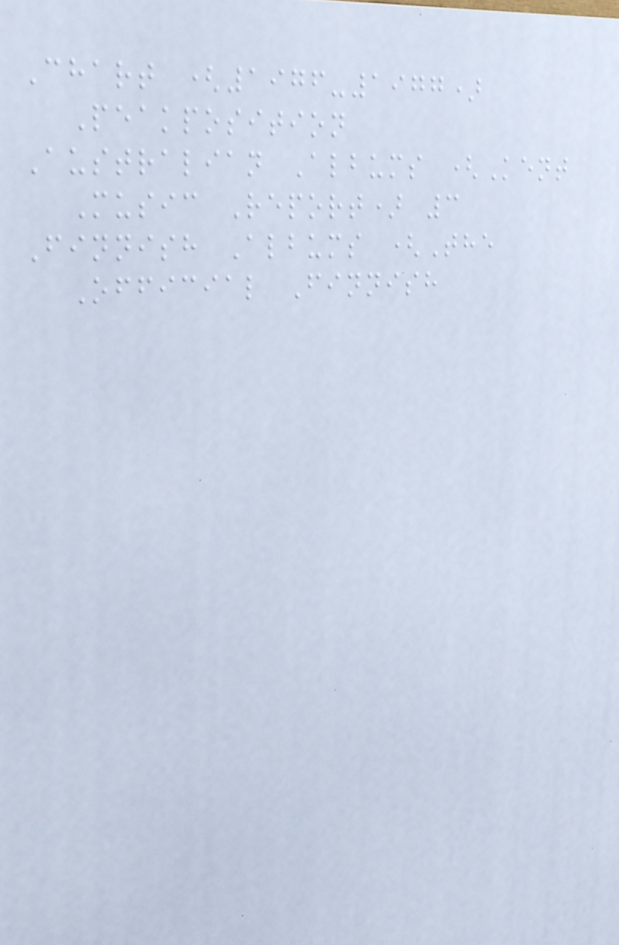Chart (1976-1977)
Peakposition
Australian Albums (Kent
Music Report) 3
Finnish Albums (The
Official Finnish
